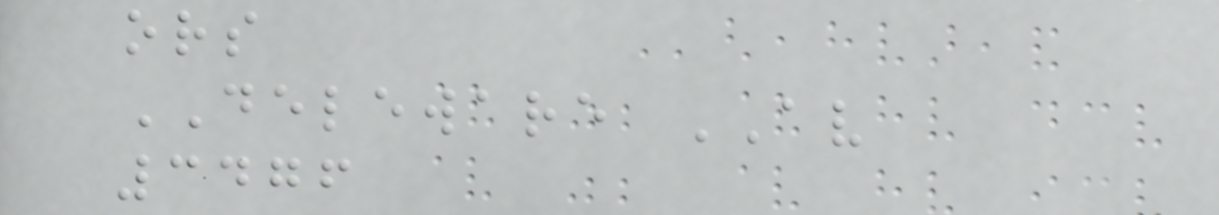ors
DELEWARE AV
3476
